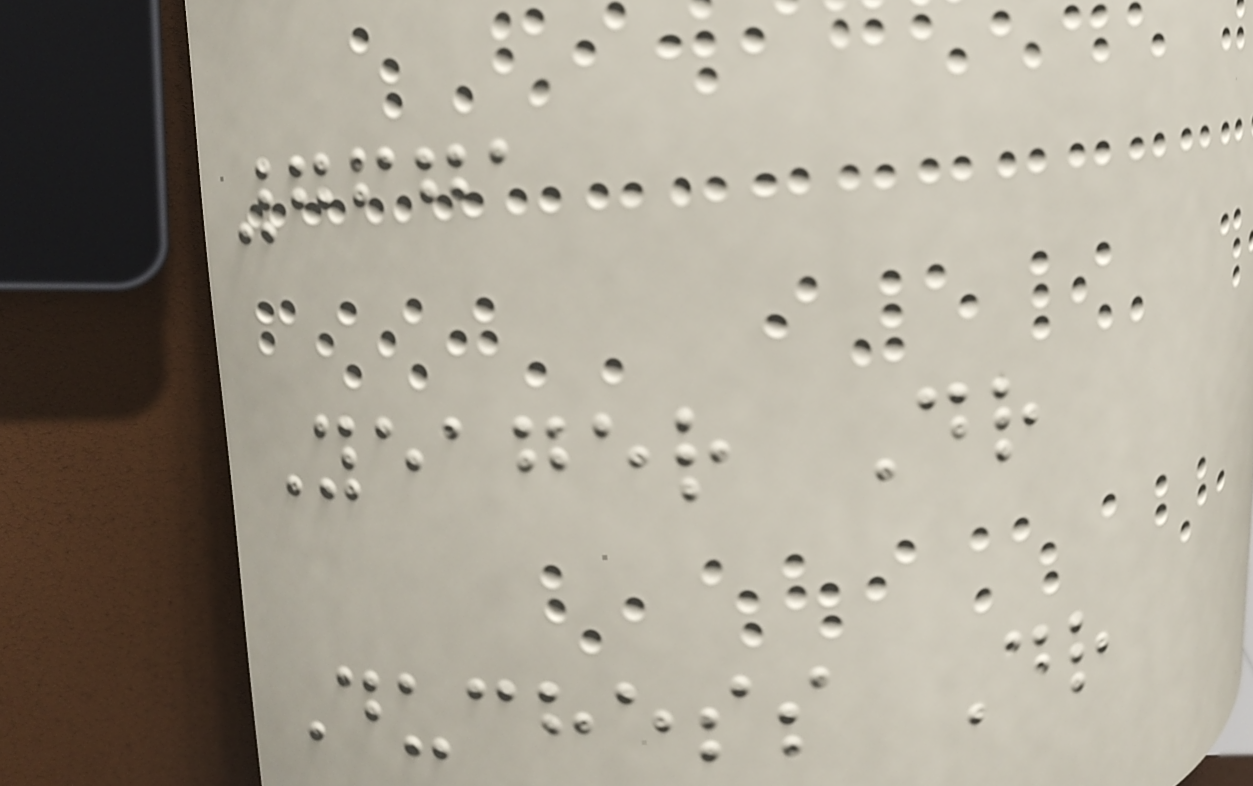7671
Yeager Dr
Duchess Dr
